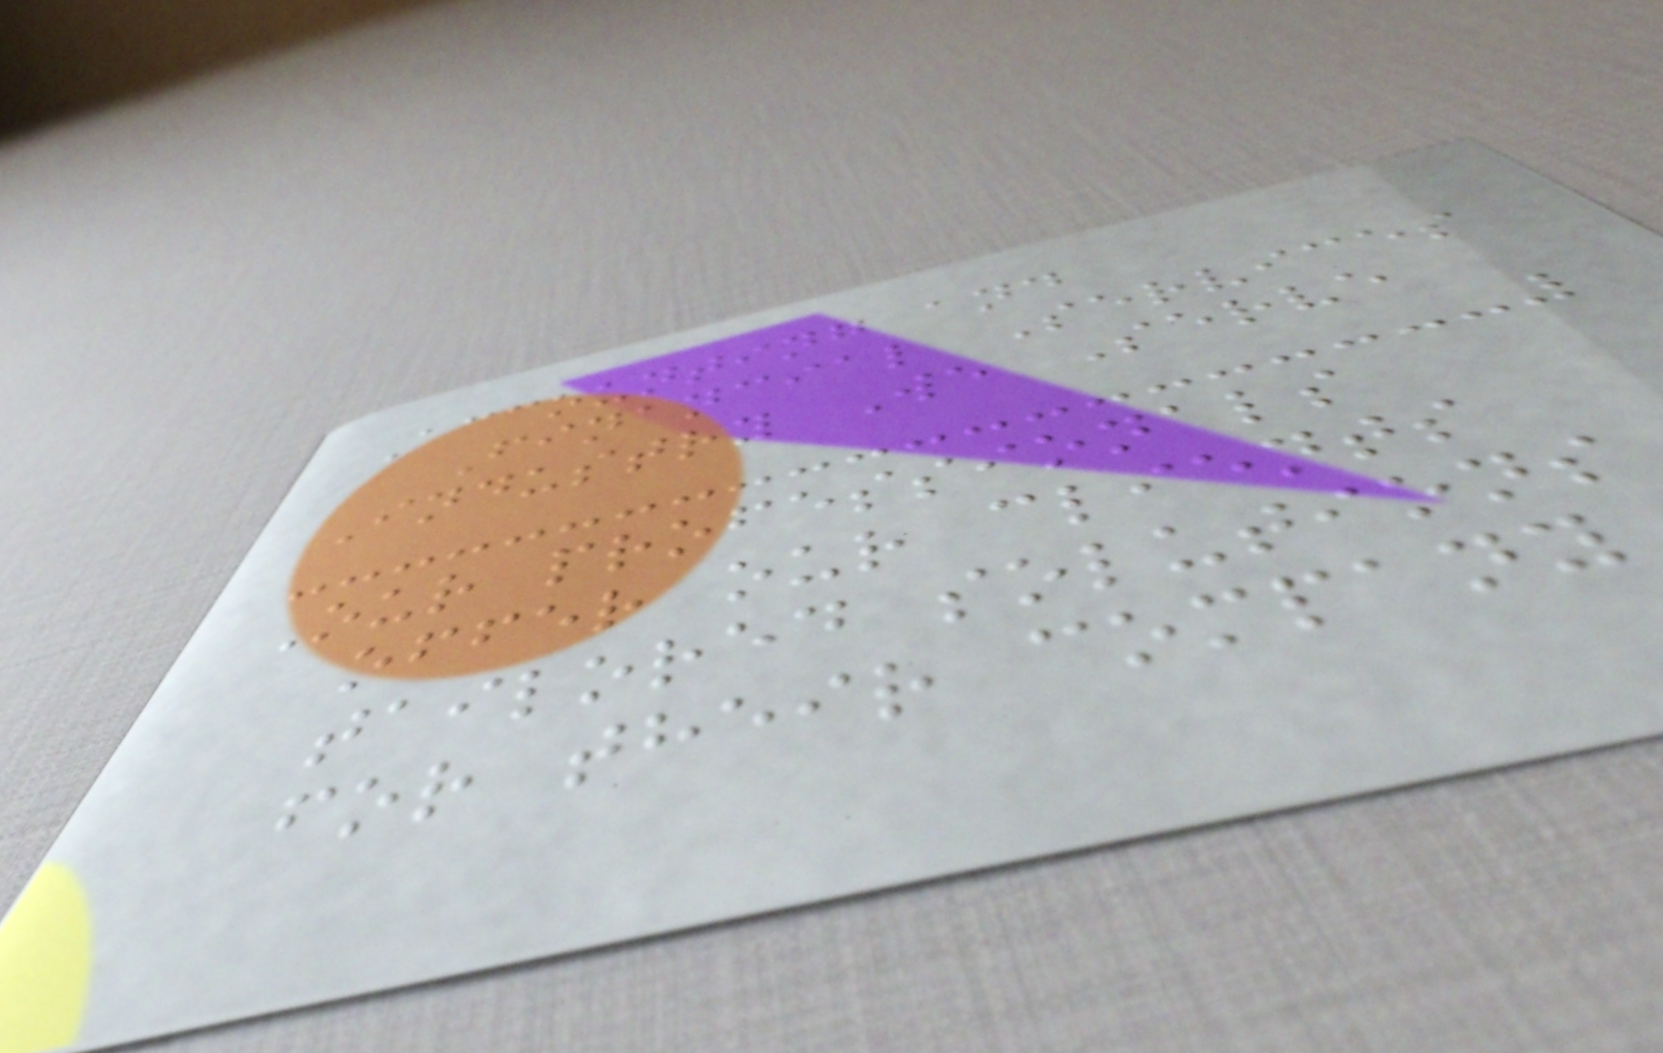Accounting and
Financial Services
Industry We Serve
Our professionals
offer our clients
tailored solutions
for their company
